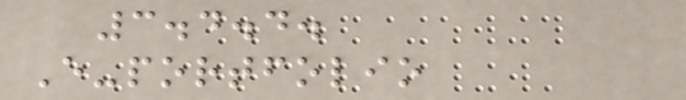3.4.4.
E-portfolio
